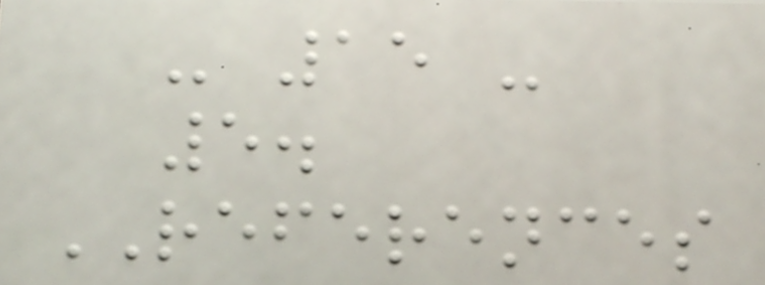- 15 -
5.
REFERENCES
